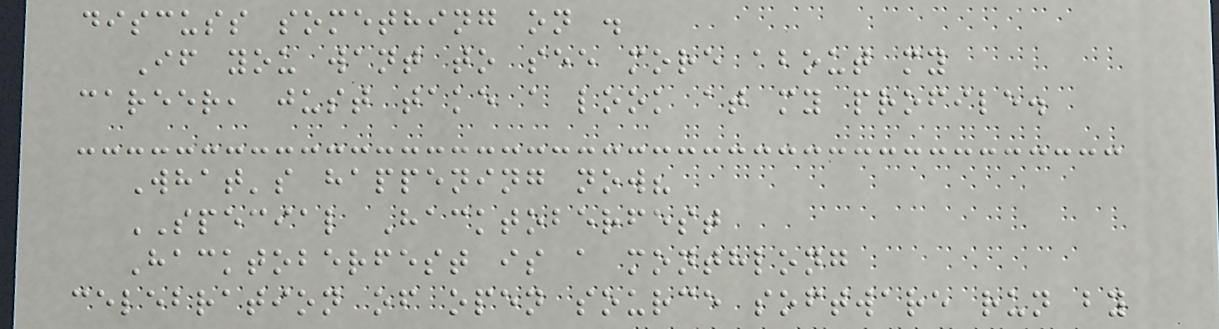discuss something on .
If you want to see more about my
career, just take a look at my profile.
What's happening now?
SPECIAL Hacktoberfest
Hacktoberfest is a monthlong
celebration of open source software run by
